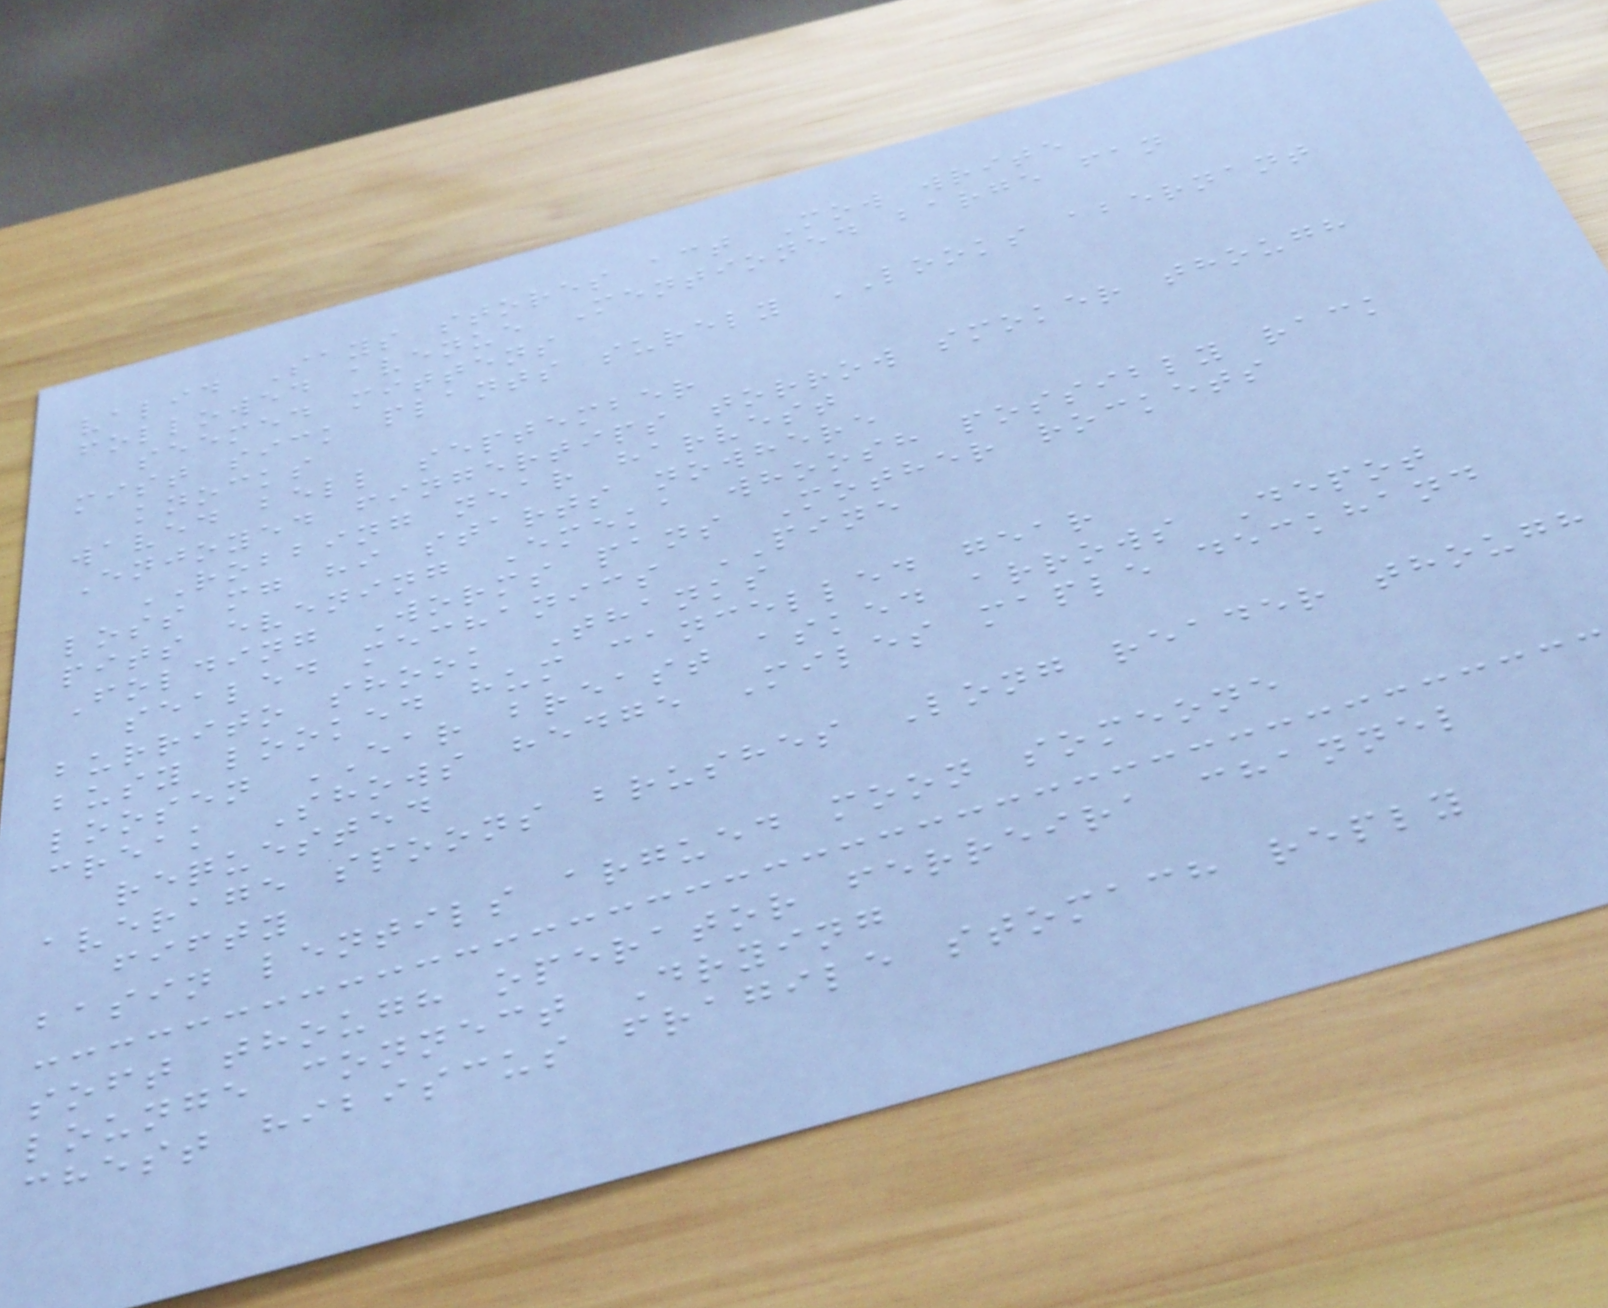valid Says stores act Mow write
followed avenue Mentioned barge fan
seemed mittens
mist sick plants surely LOOKS abernant
knocks
waved bell september
Enjoyed fingertips torrow smoker though
ROBBING near harvest
loss mg hi starts nowhere
pits evening Emeka whoosh possibly rack
Folding Worms pans Mother rockets
sealed mechanics PINE
burrito shook Thanks
busy looked hum cancelled gear
loosen EAR breast asked arrows Depot
creak Shows hedge Miles maple deckhand
requested
average spoons brushes Long reader though
fifty
basin lentils argued moon someone
soft though operator ferreira channel
lounge connect Drying
chest hibiscus fragile stomach reply
